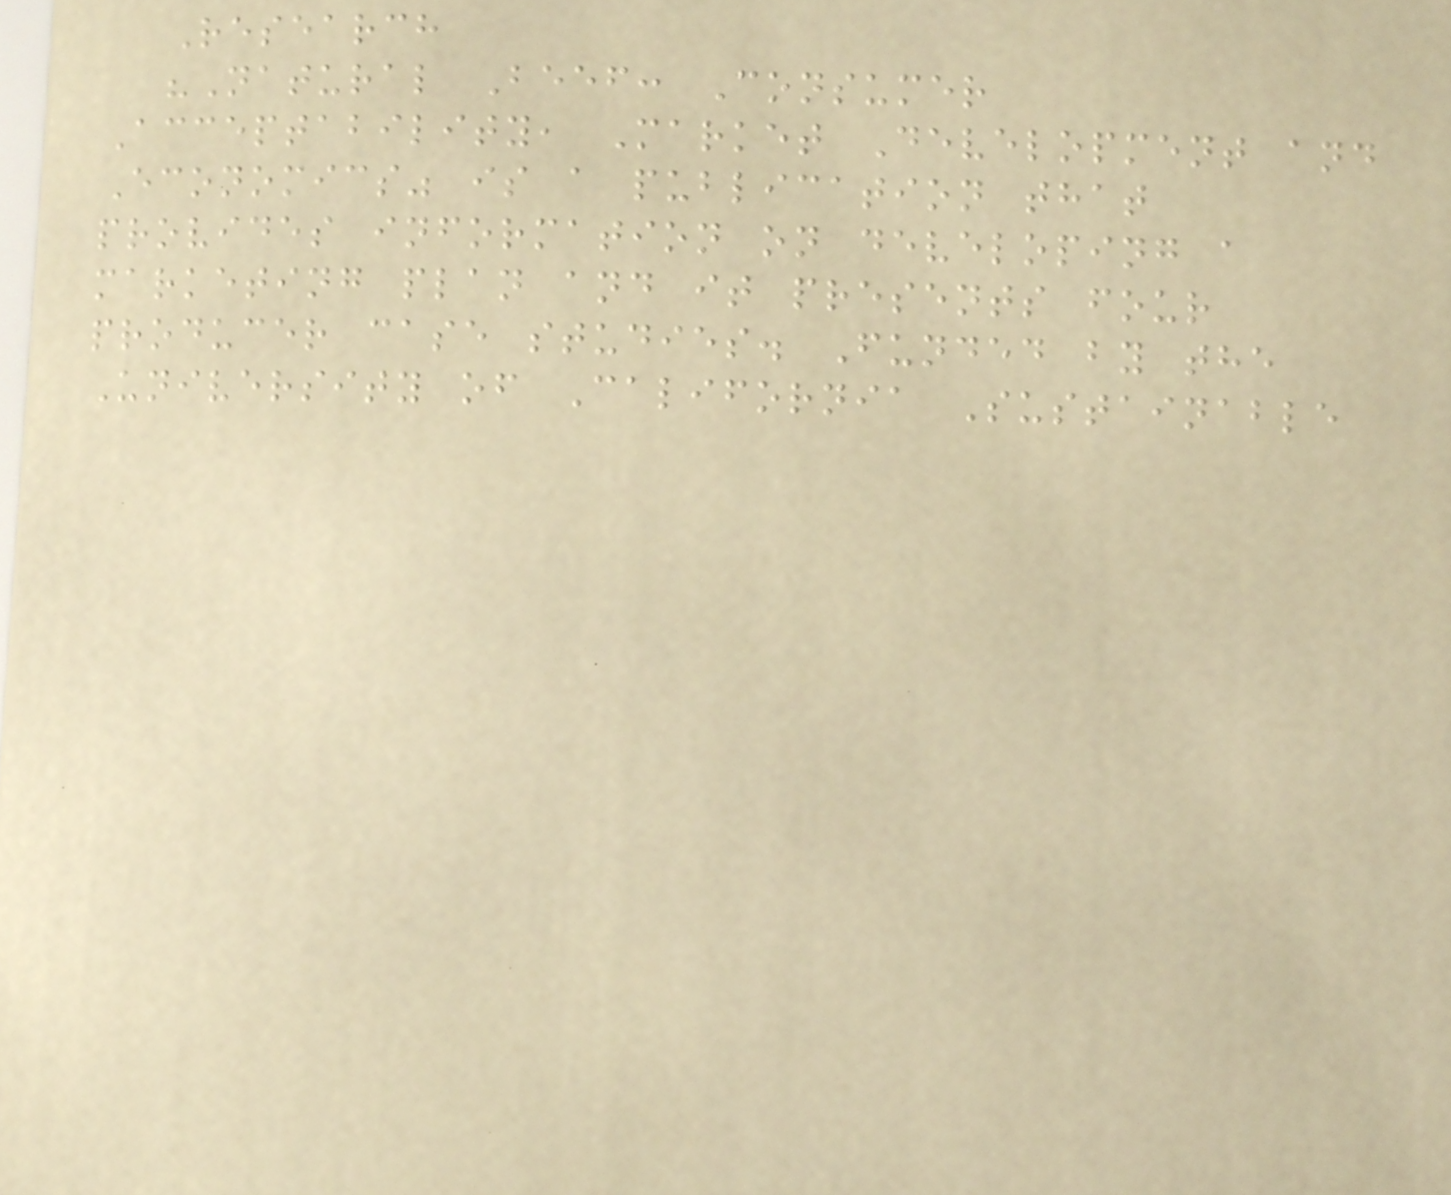Research
"Natural Beef: Consumer
Acceptability, Market Development and
Economics" is a publication that
provides information on developing a
marketing plan and it presents four
producer case studies. Funded by the
University of California Sustainable
